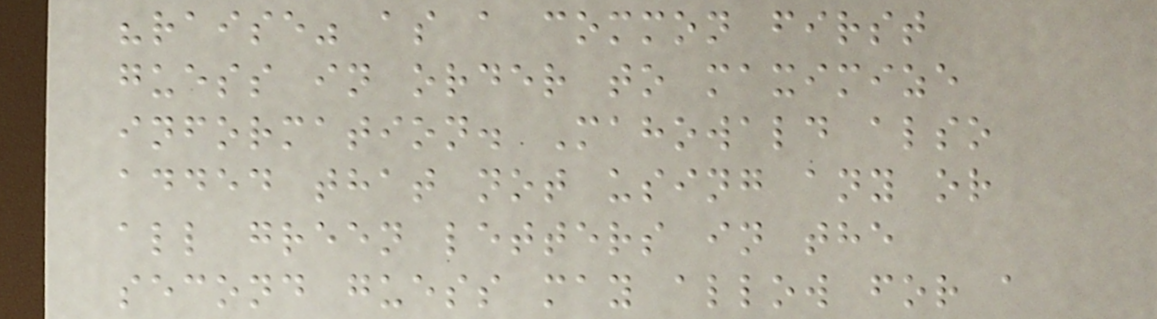"raise" as a common first
guess in order to maximize
information. Mahowald also
added that not using any or
all green letters in the
second guess may allow for a
